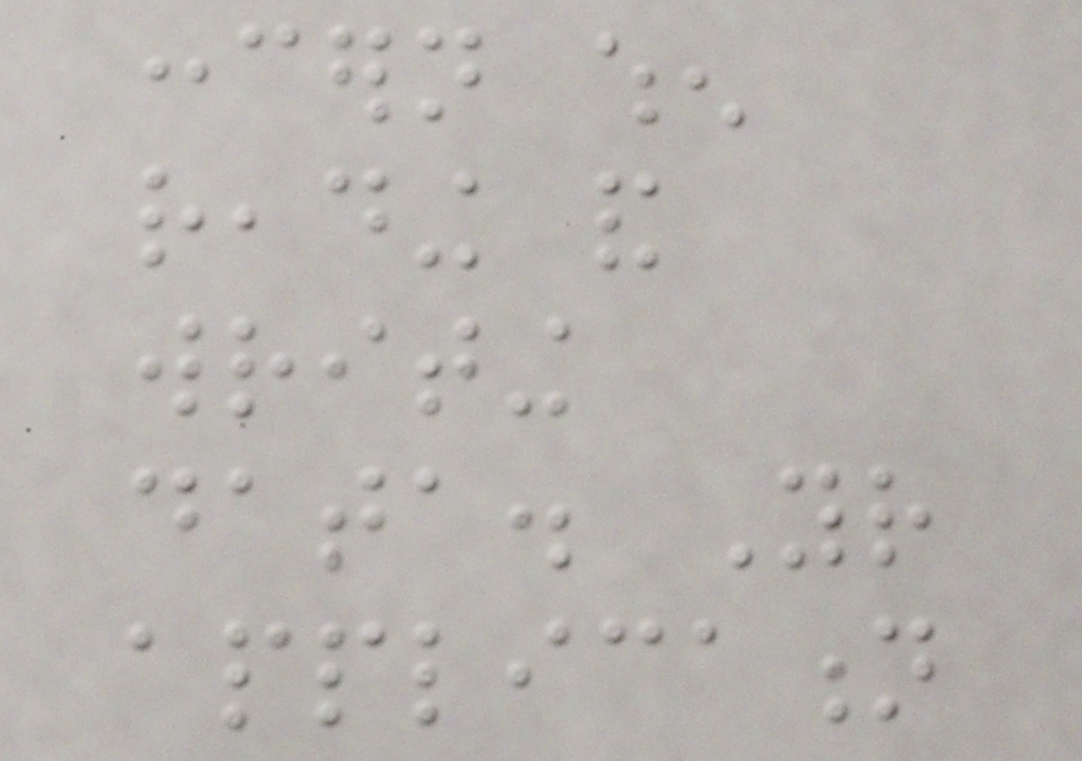concern when
reading and
writing
data. Your
application
